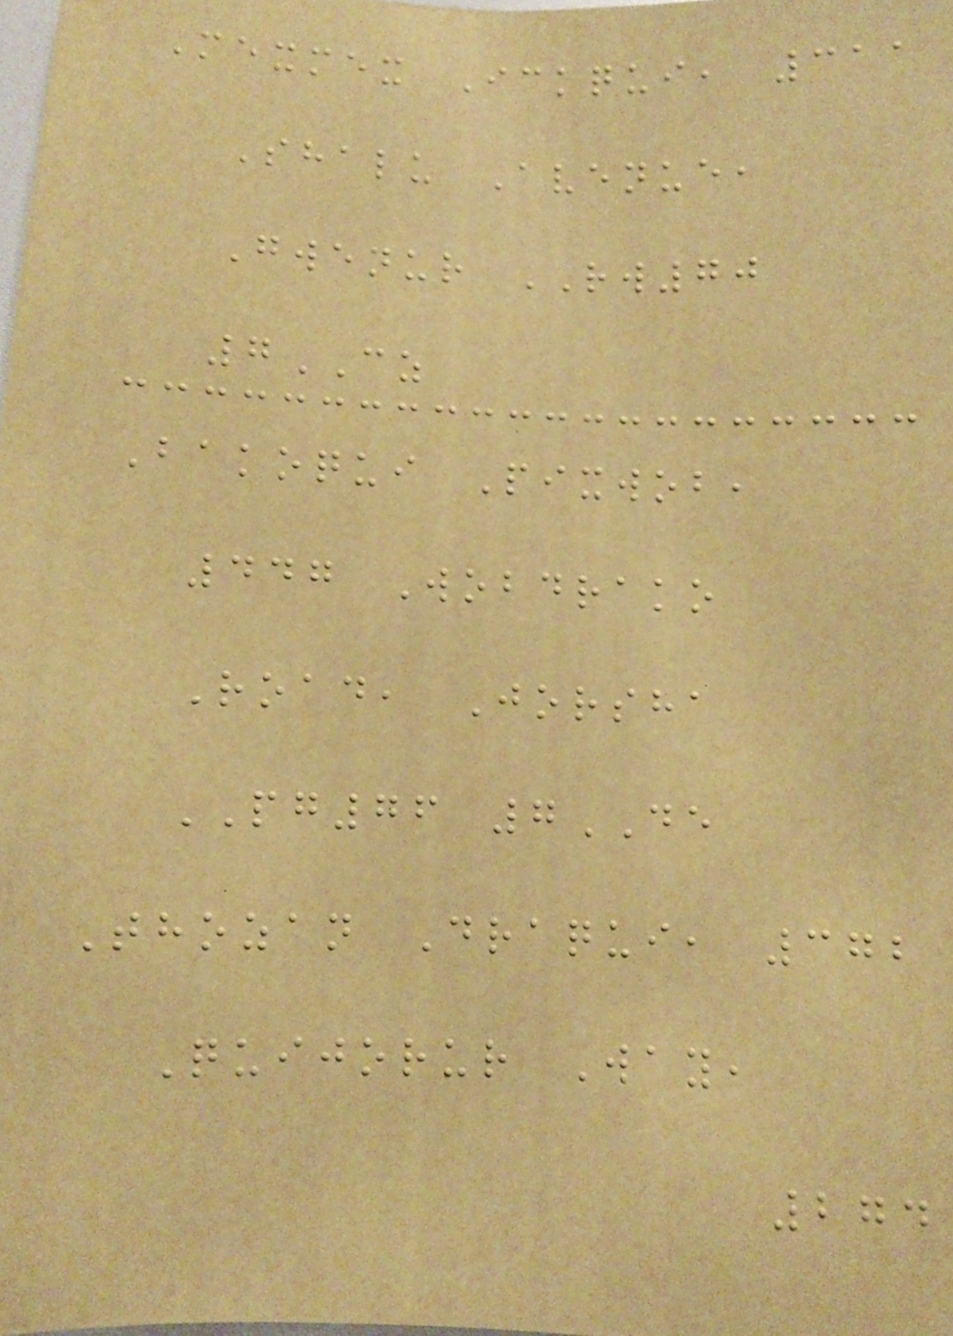Mexmex Ickqui, 311
Shalu Avenue,
Gwenur RW70
7CZ
Bakoqui Pixwob,
447 Wobdrako
Road, Jorsha
PG76 7DE
Thozan Draqui, 372
Quijorur Way,
274
